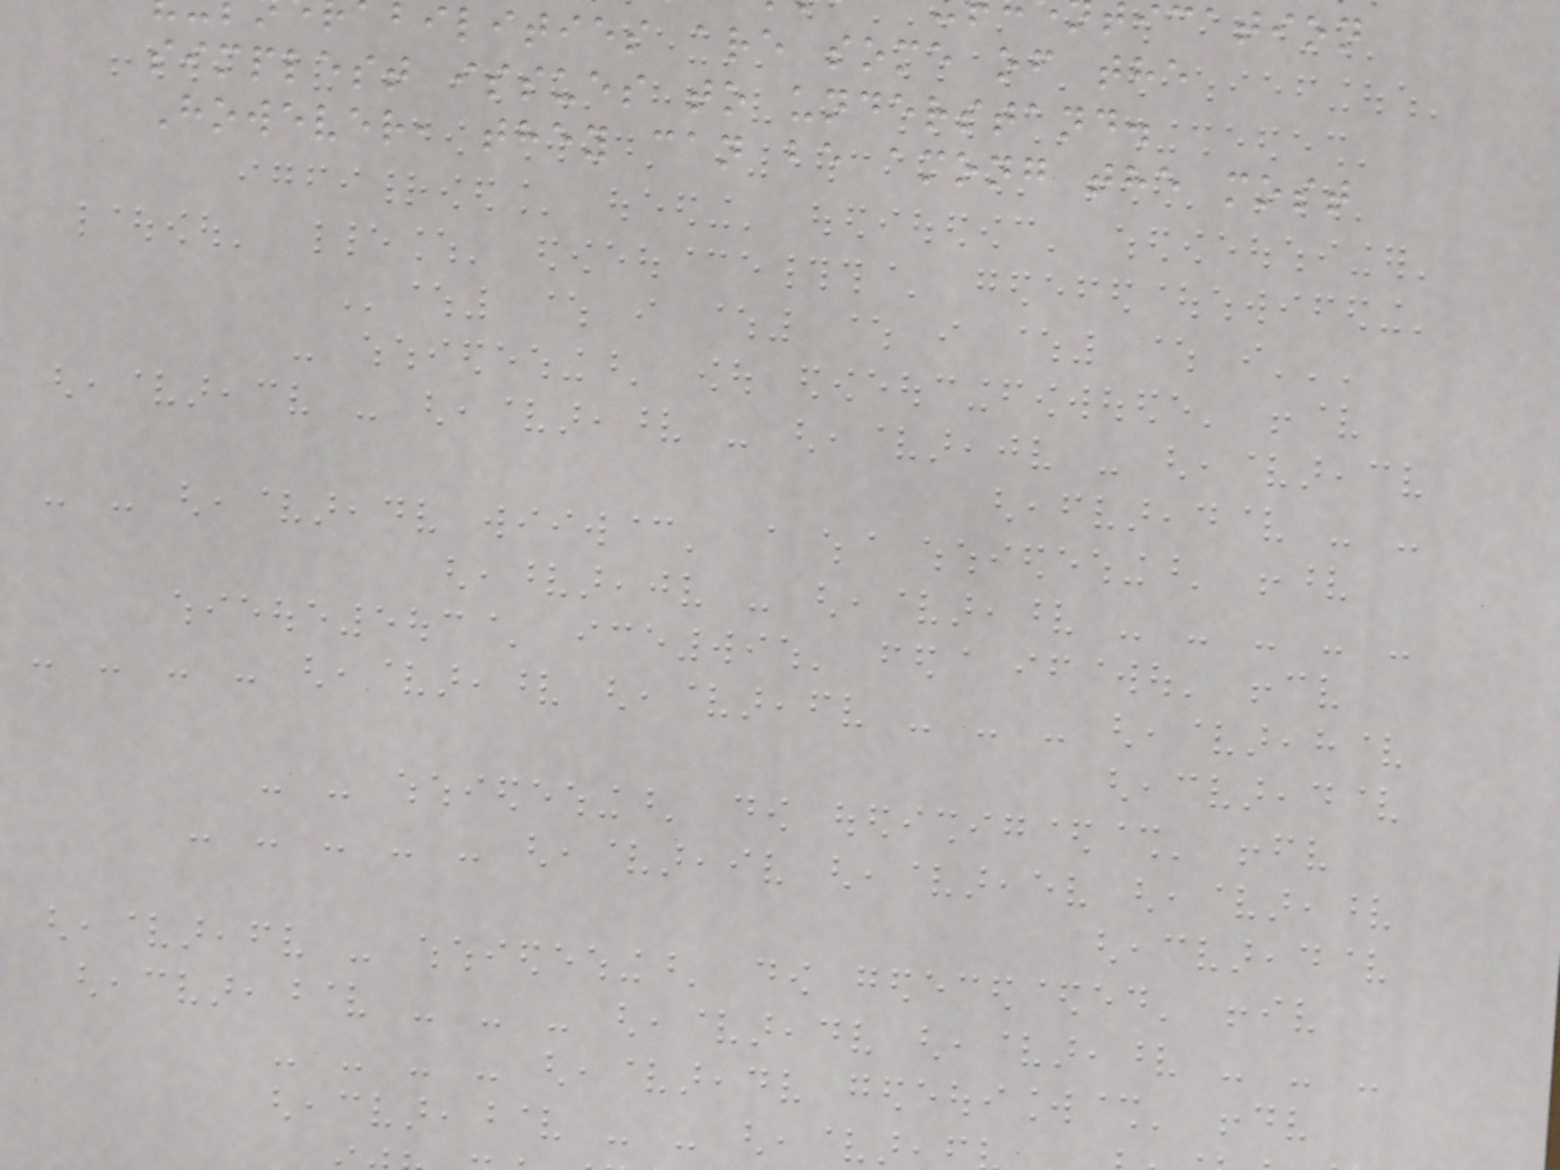bilities are some of the
simplest issues to understand.
However, they can be among the most
